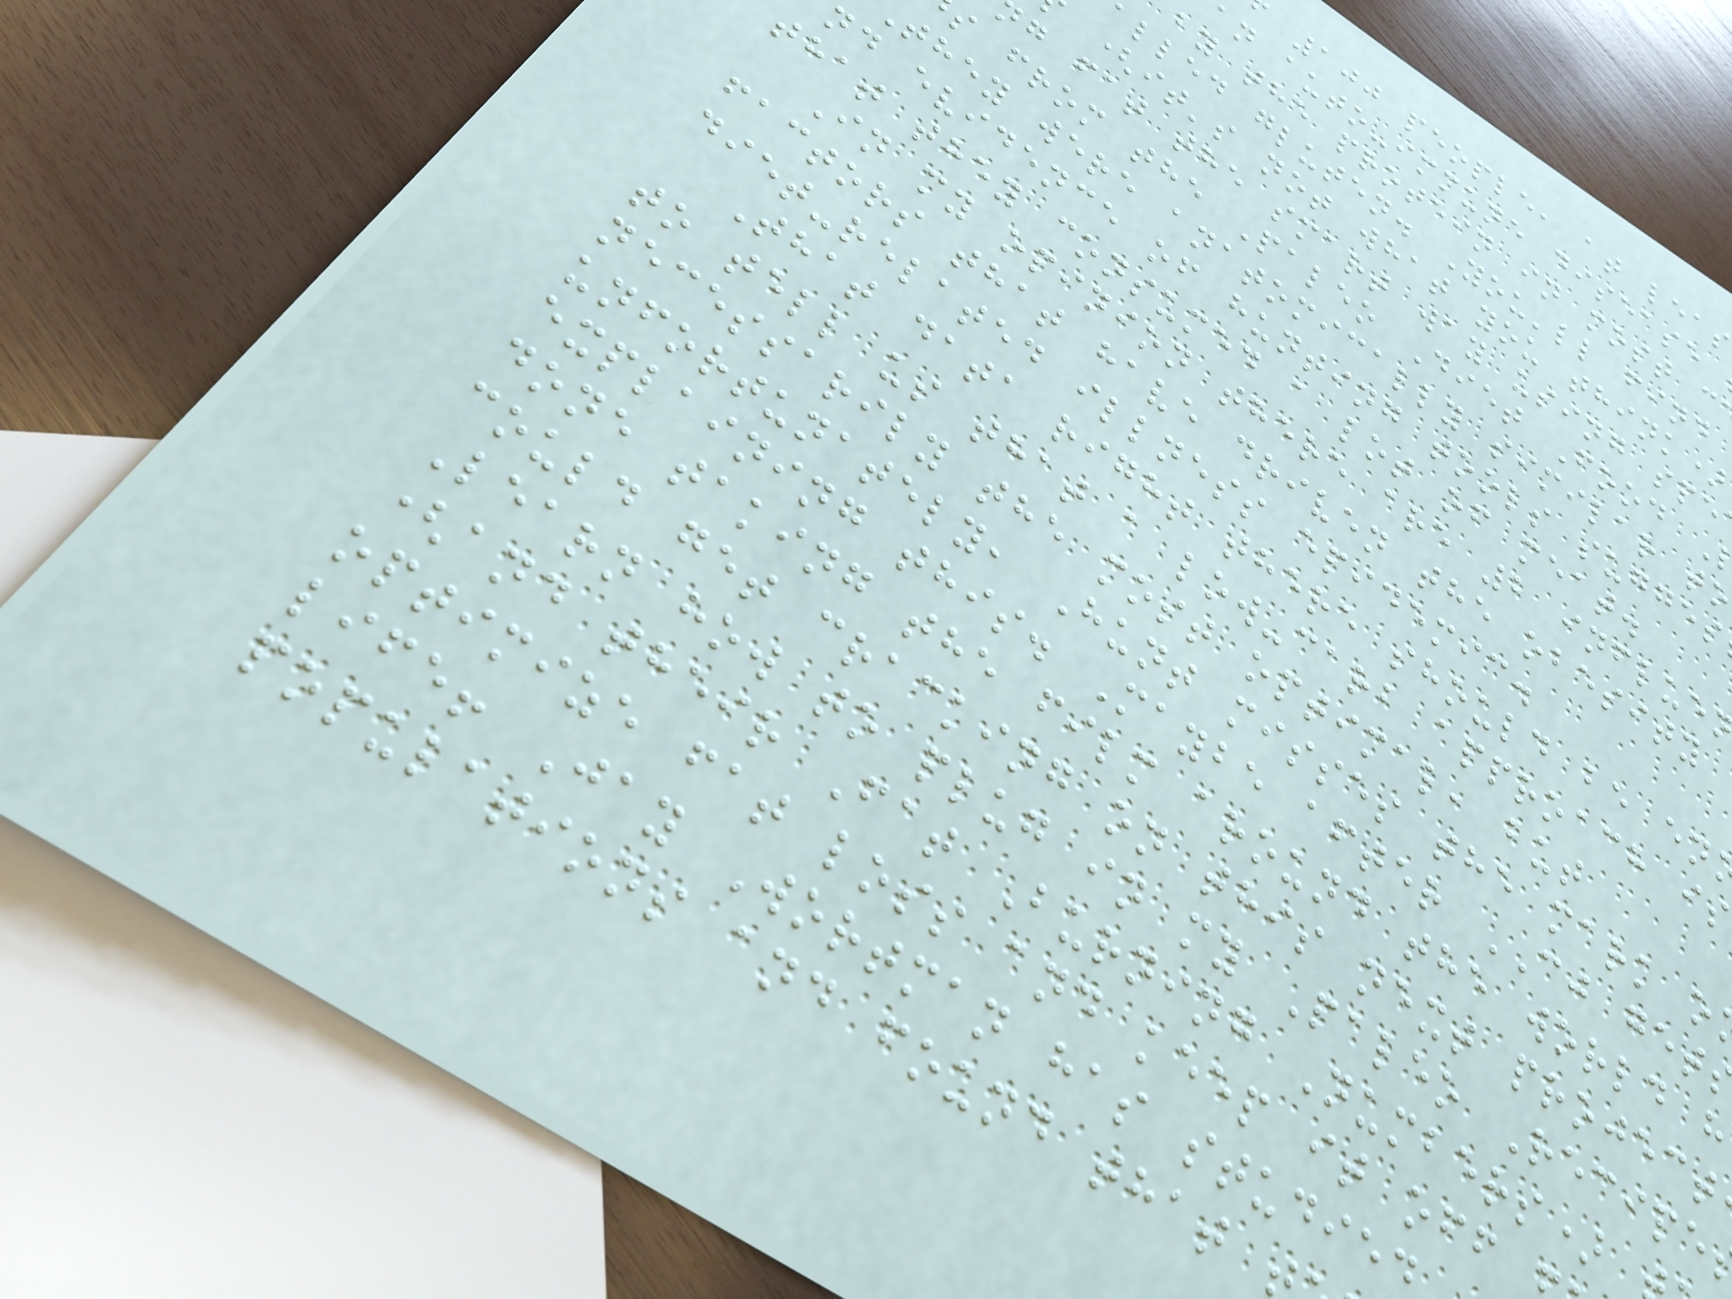100 people, at leas
an auto-immune disease
by the protein in most c
alled gluten. You'll find
(it's not what you think)
g fat the smart way using spe
s from the Paleo Diet Food
they were anatomically similar to
nd evidence of hunting tools sugges
that they consumed a lot of meat.
In my opinion there are 2 influe
factors that have driven the obesity
diet-related illness epidemic.
That data right there should be en
to tell us that a low-carb approach is
necessarily the most optimal, but
unfortunately, Hunt misses the mark o
explaining this. Maybe after CJ get
done taking the film around the world h
could get cracking on this next project
Learn how to plug in my Paleo Recipe
(and their Fat Burning Numbers)
optimize fat loss and keep it off
life! Jay Wortman has studied
populations and found that
